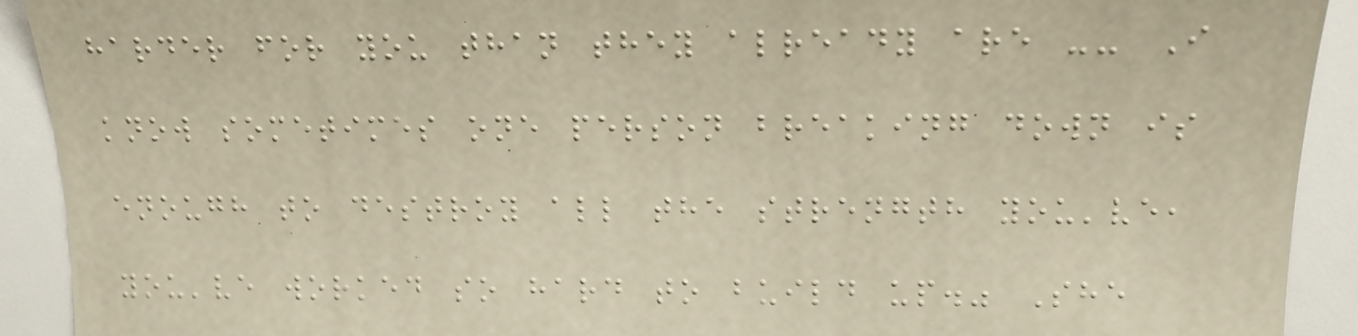harder for you than they already are -- I
know sometimes one person breaking down is
enough to destroy all the strength you've,
you've worked so hard to build up." She
